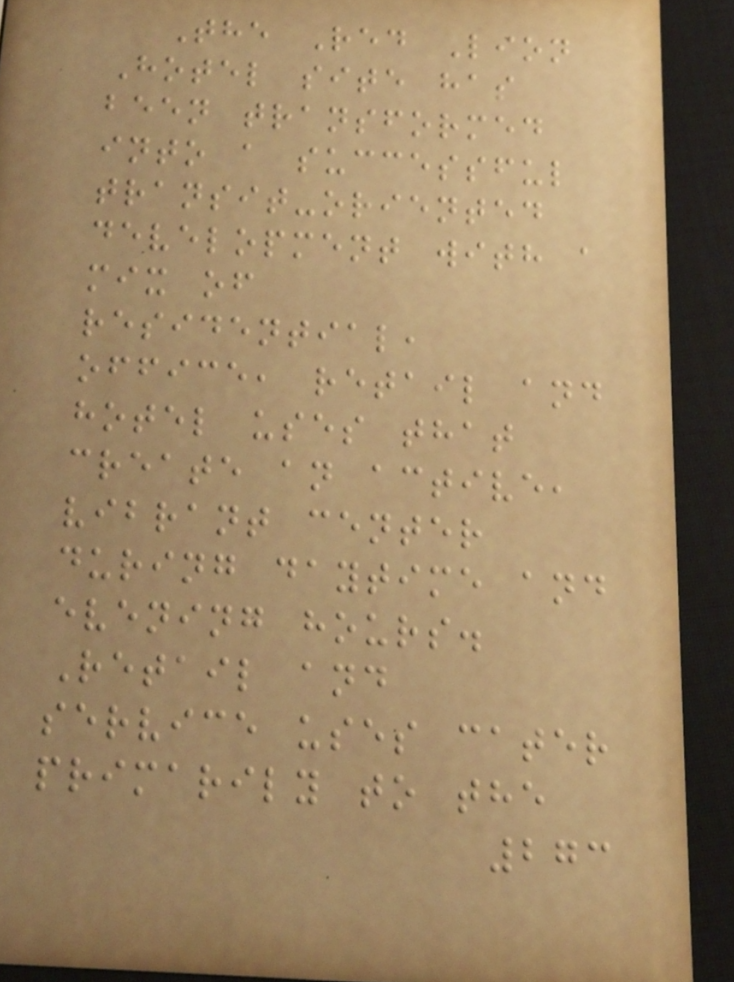The Red Lion
Hotel site has
been transformed
into a successful
transit-oriented
development with a
mix of
residential,
office, retail and
hotel uses that
create an active,
vibrant center
during daytime and
evening hours.
Retail and
service uses cater
primarily to the
273
